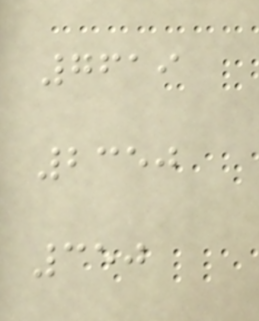7619
2350
350
